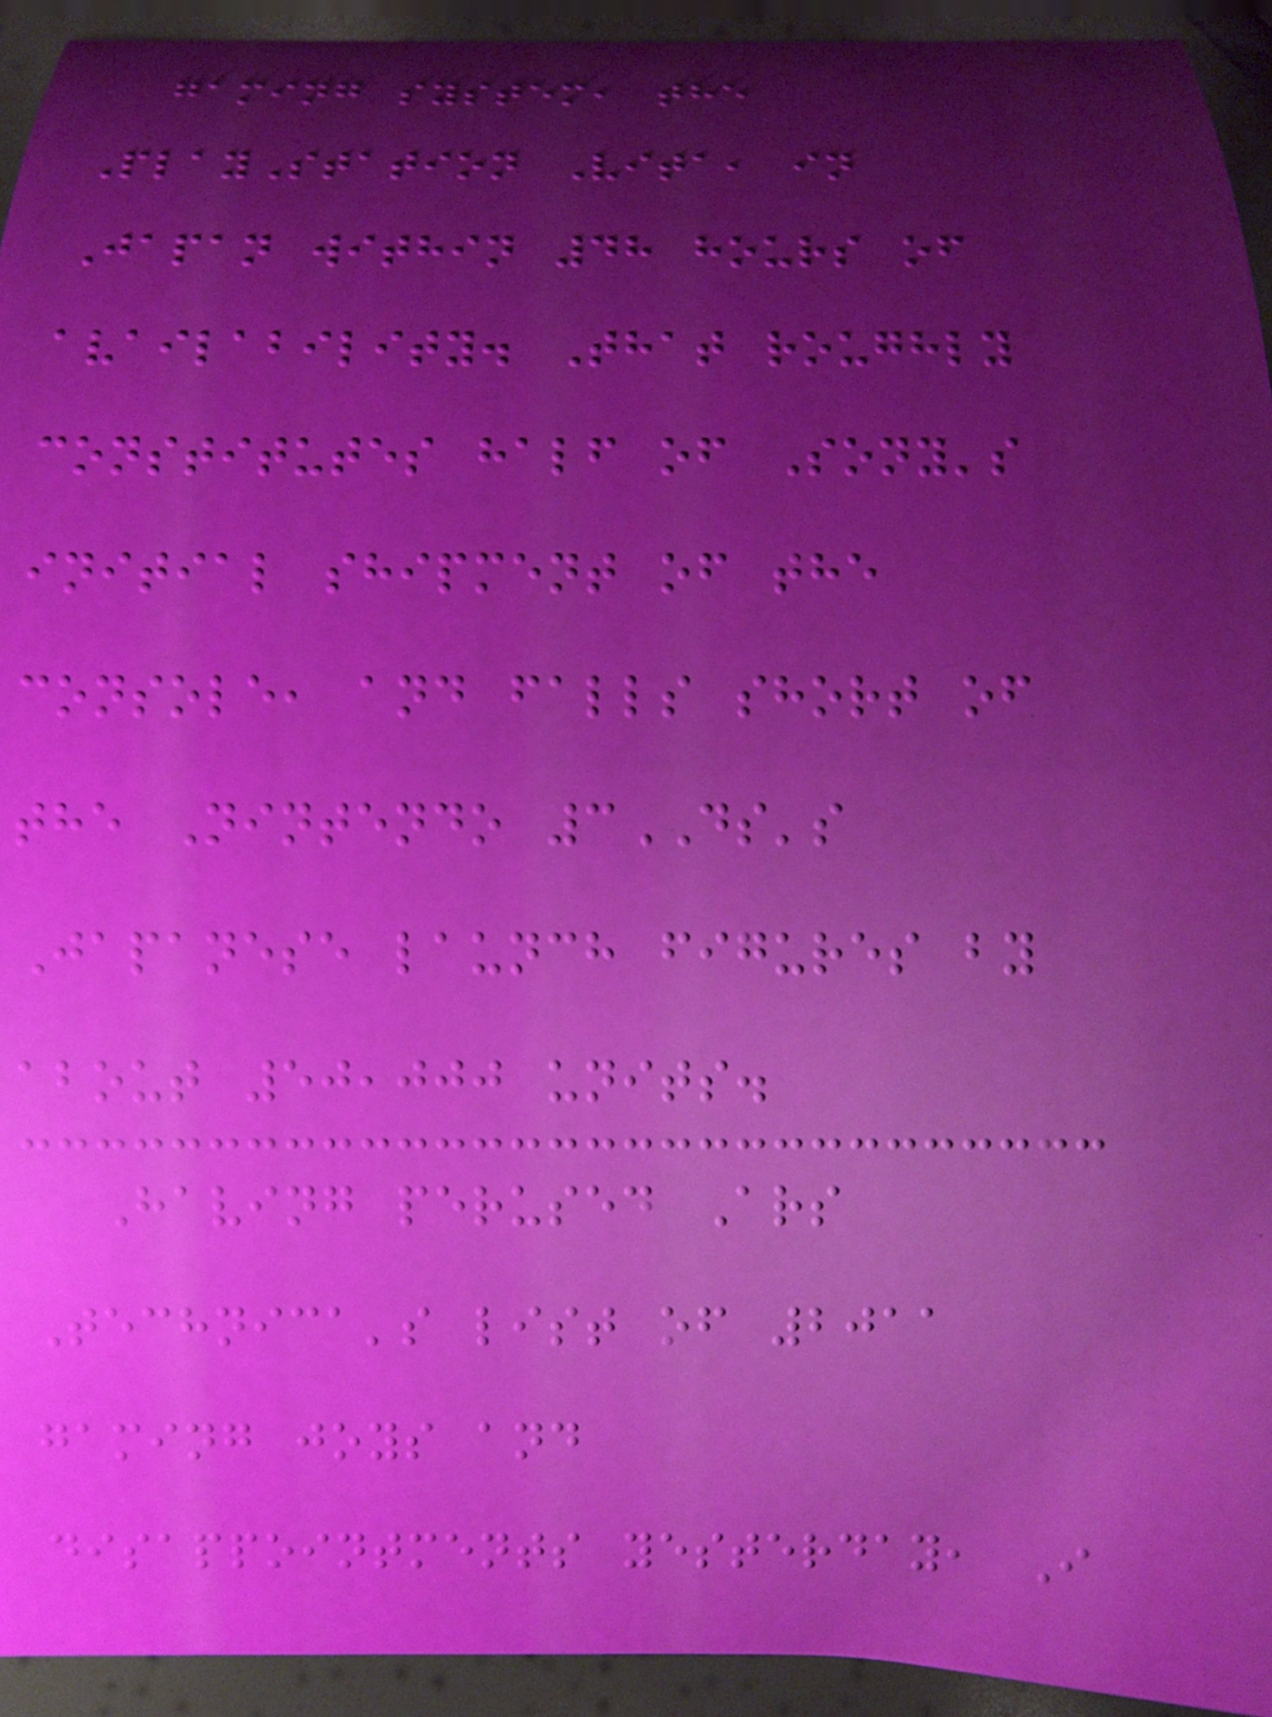gaming system, the
PlayStation Vita, in
Japan within 48 hours of
availability. That roughly
constitutes half of Sony's
initial shipment of the
console, and falls short of
the Nintendo 3DS's
Japanese launch figures by
about 50,000 units.
Having perused Ars
Technica's list of 2011
gaming joys and
disappointments yesterday, I
